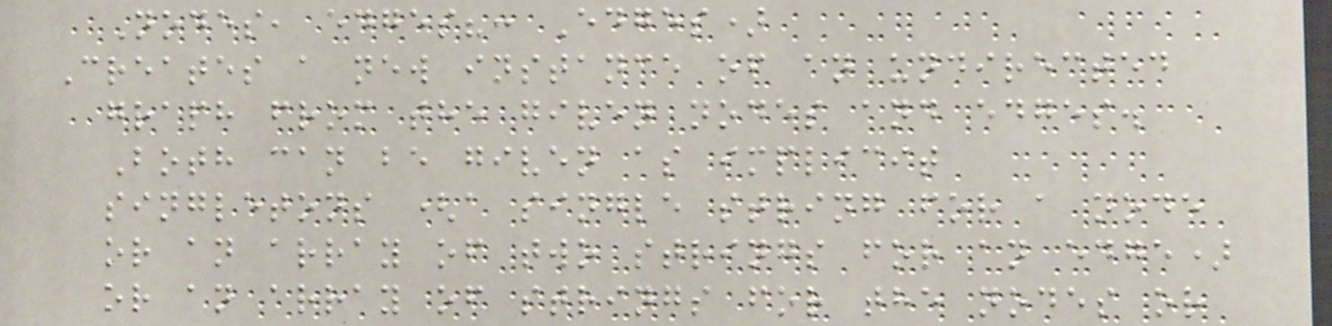Nodes, edges?: Edges)
Creates a new instance of an undirected
graph from the given nodes and edges.
Both can be given as implicit
singletons (a single string for a node
or an array of two strings for an edge)
or an array of strings for the nodes or
